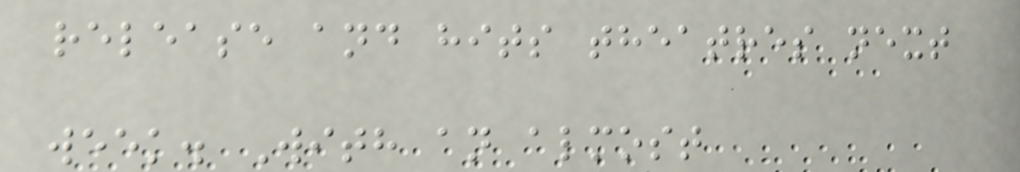release and hits theatres next
week. With an almost
